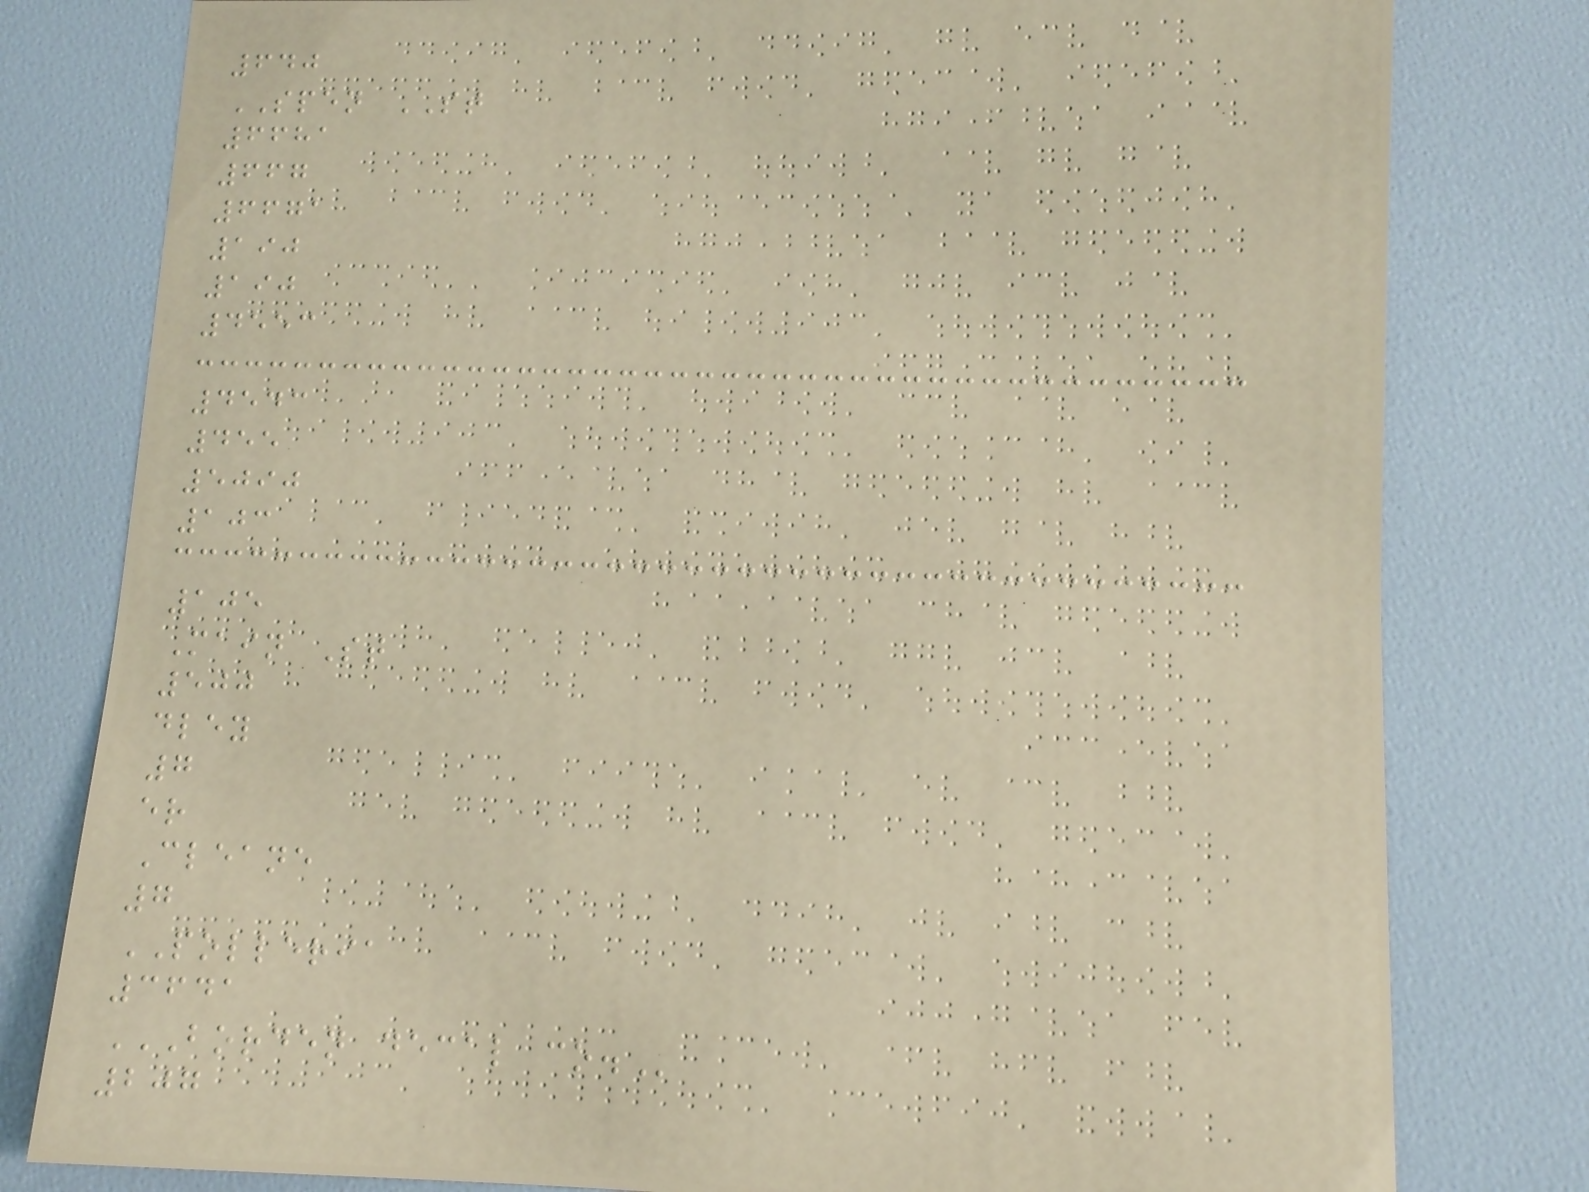640
SPEN ST
6681
667
6671
190
190
4553
4543
455
5090
103
105
Main St
500
dley
7
er
Cleane
7
POLLERIA
3641
BORDEN DECAL CO.
207
